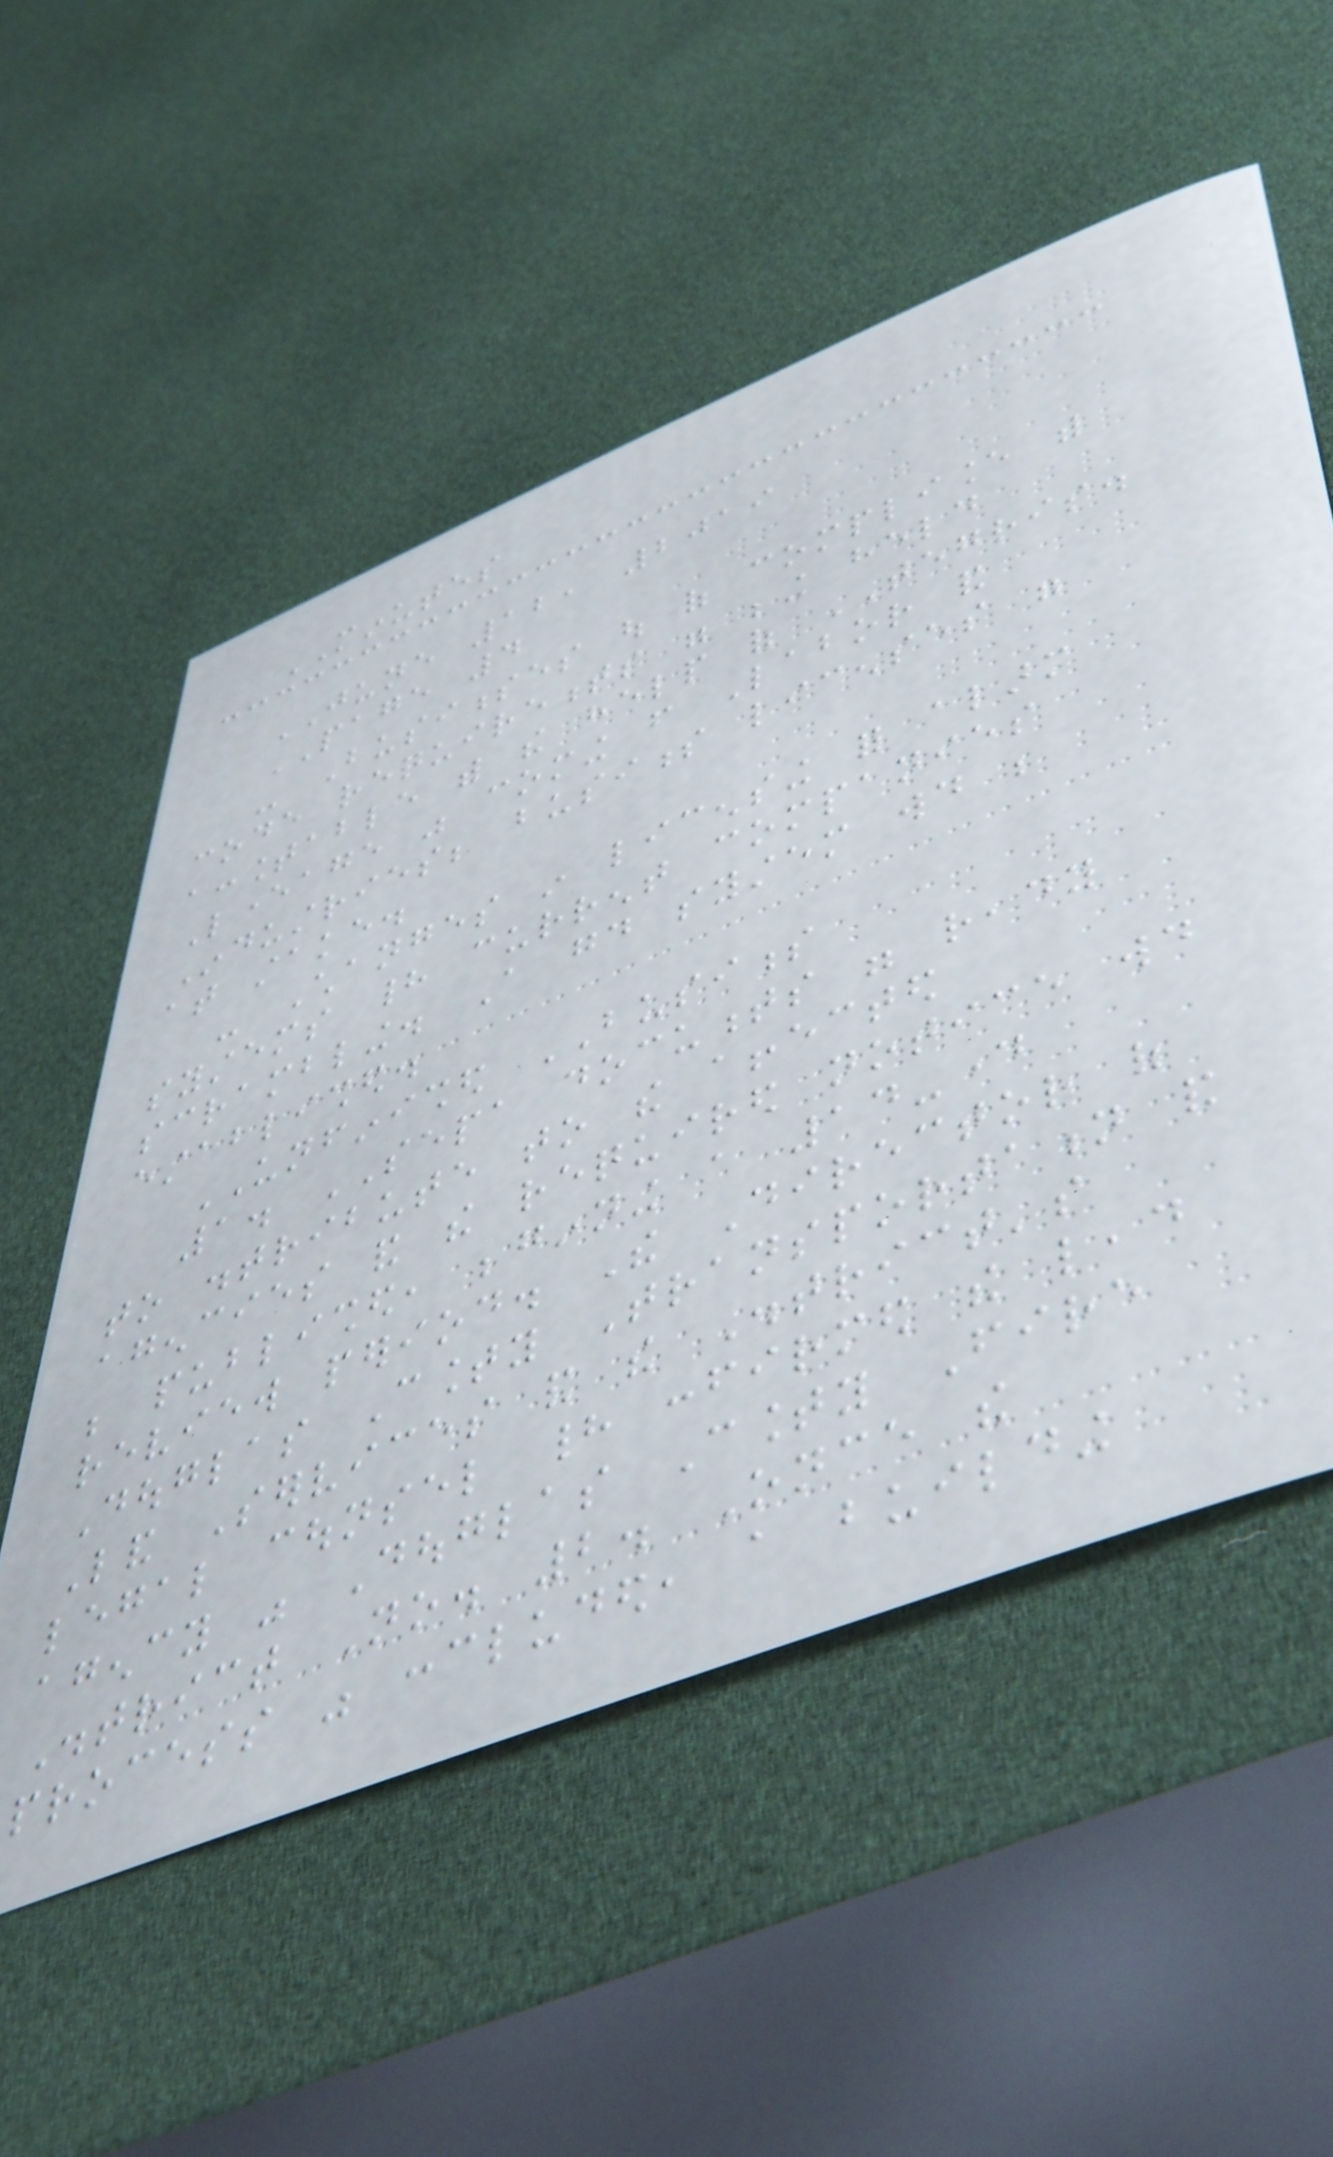MINUTES
JUNE 12, 2019
PAGE 4
- Businesses out of compliance with
code requirements were being held
accountable with the help of TEGRIS.
Leverage was coming from Labor and
Industries; business licenses were
at stake.
- Changes in licensing for alarm
systems had current companies
scrambling. A good system would be
established.
UNFINISHED BUSINESS
1. SEPA documents were ready
to distribute to the affected
agencies and the required notice would
be published, beginning a 14-day
review period. The Director of
Douglas County Transportation and
Land Services and the District's
legal counsel had confirmed the lead
agency was Douglas County Fire
District No. 2. Once the
process was concluded, a building
